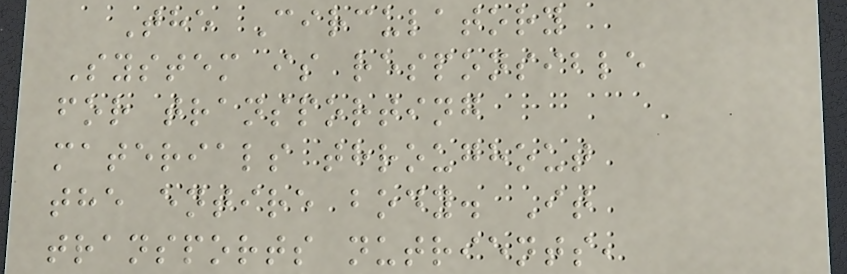The Circulatory
System is responsible
for transporting
materials throughout
the entire body. It
transports nutrients,
